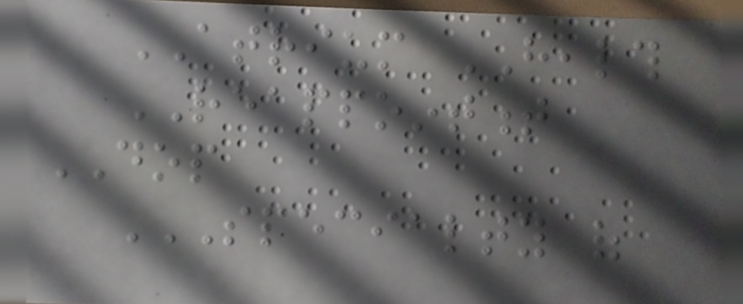ATRIUM HEALTH
REAPPOINTMENT
DOP
SPECIALTY OF
